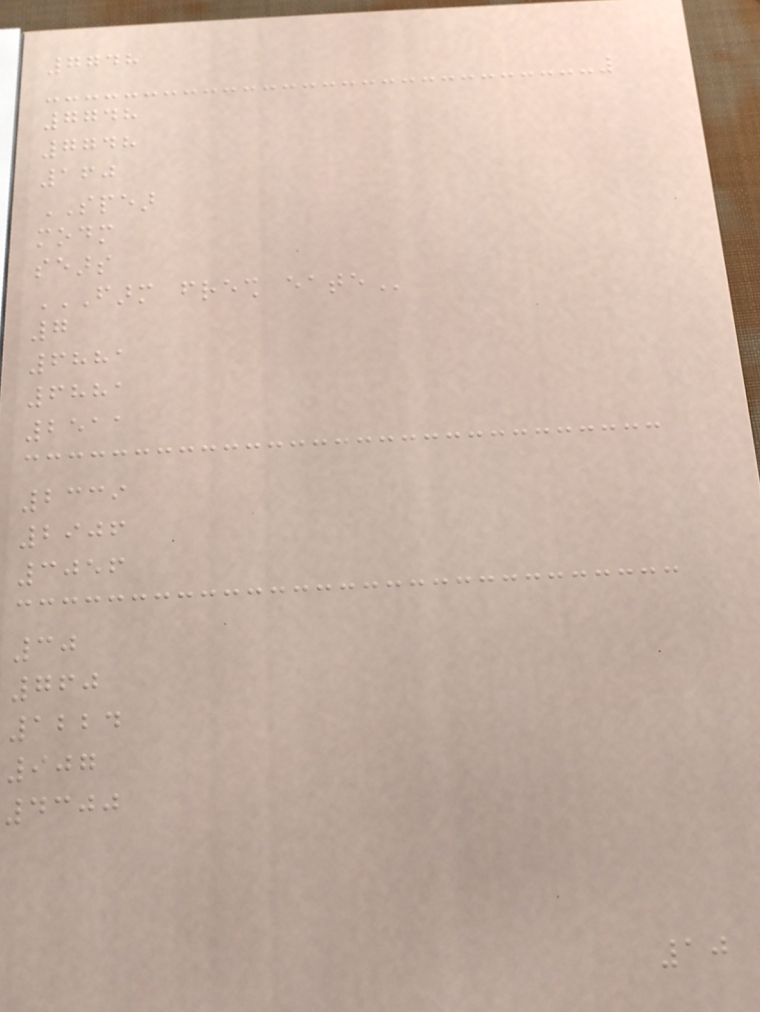7748
7748
7748
160
SPEAR
modm
sears
FARM FRESH EATE
7
6881
6881
2511
2339
2906
3056
30
760
1224
907
4300
10
